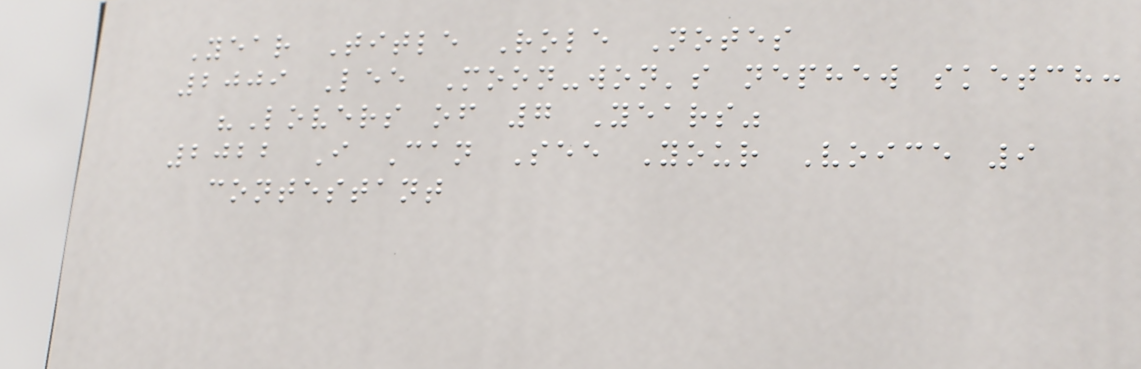Year Title Role Notes
2009 Lee Moon-won's nephew sketch:
"Lovers of 7 Years"
2022 I Can See Your Voice 9
contestant
